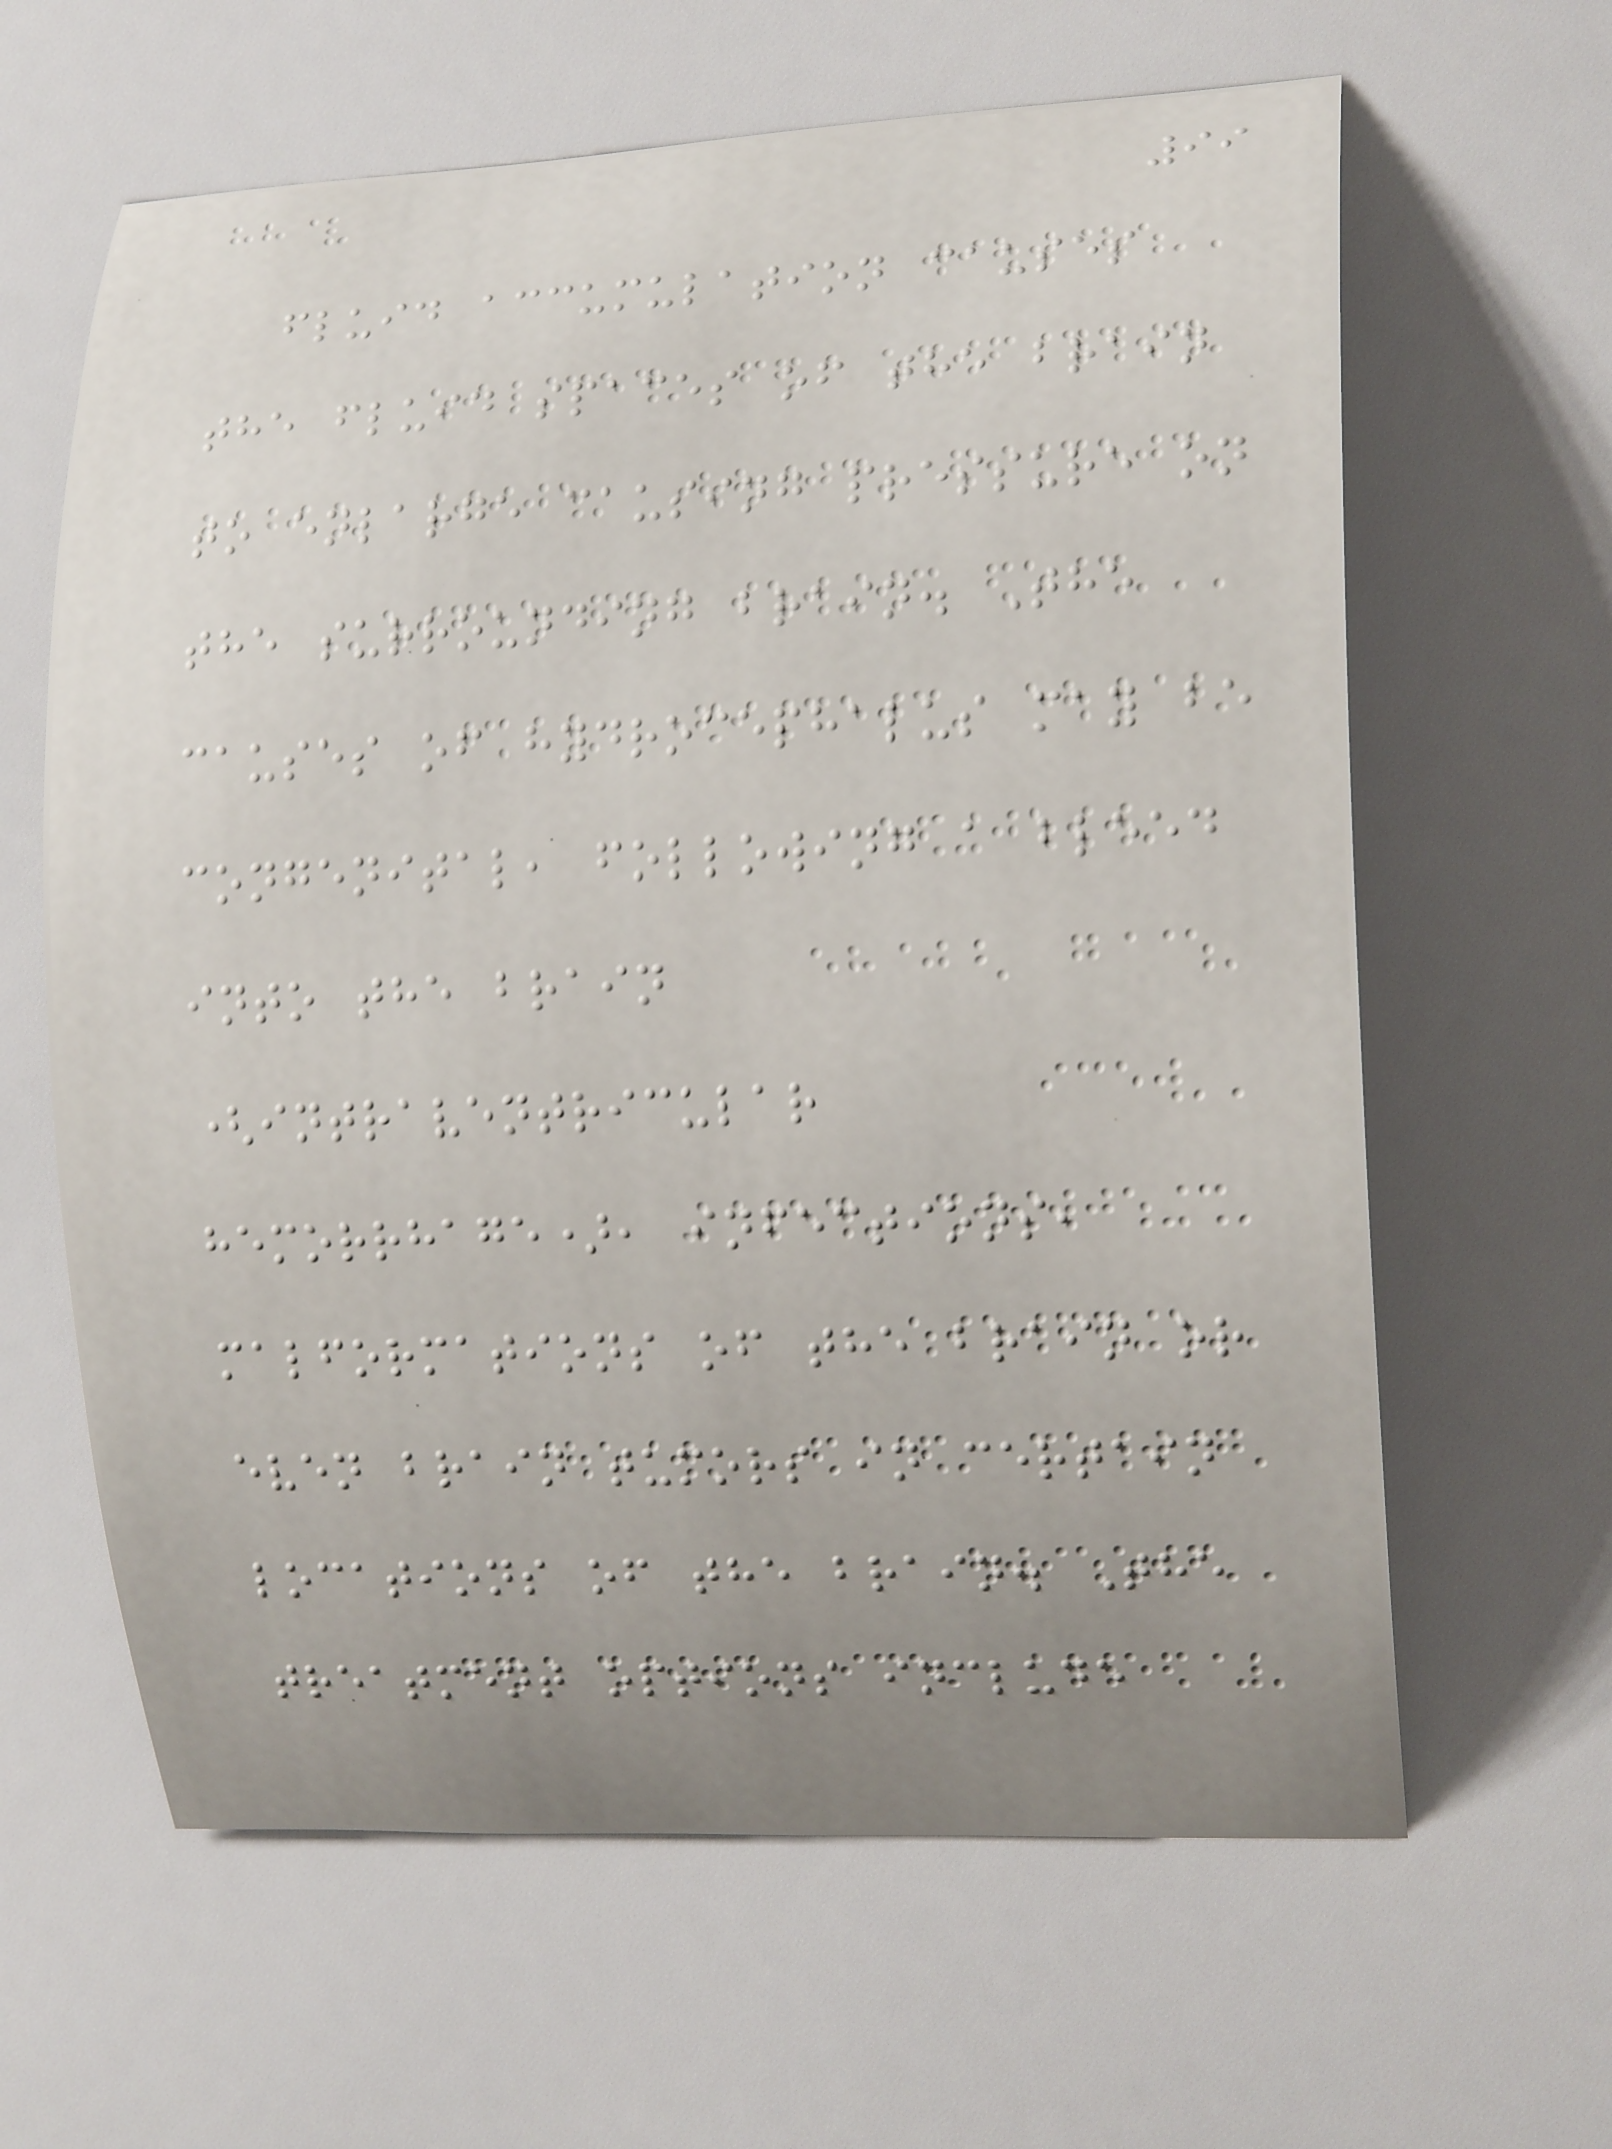99
fluid accumulation causes
the fluid spaces of the brain
to enlarge causing pressure on
the surrounding brain. The
causes of hydrocephalus may be
congenital, following a bleed
into the brain
(intraventricular
hemorrhage), infections,
malformations of the brain or
even brain tumors in certain
locations of the brain. The
treatment options include
